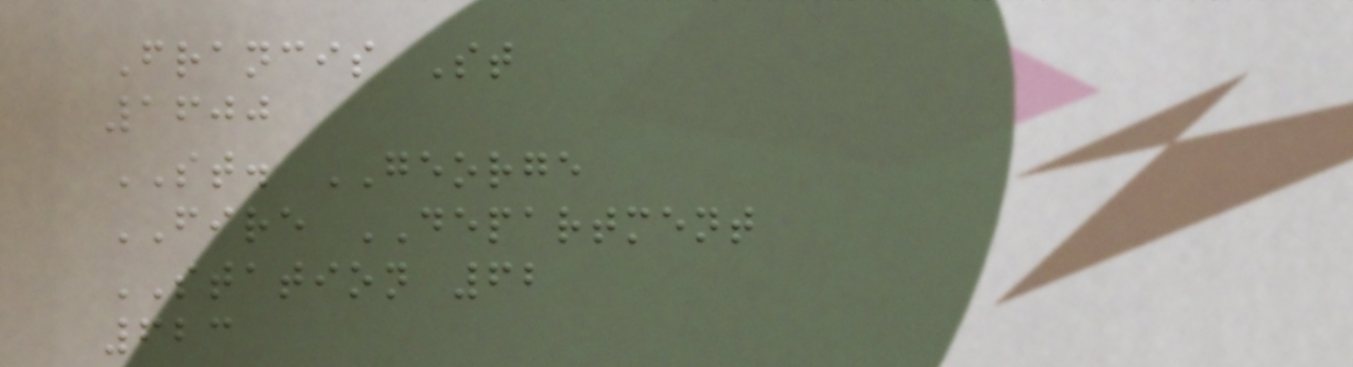Francis St
1600
ST. GEORGE
FIRE DEPARTMENT
STATION 62
623
